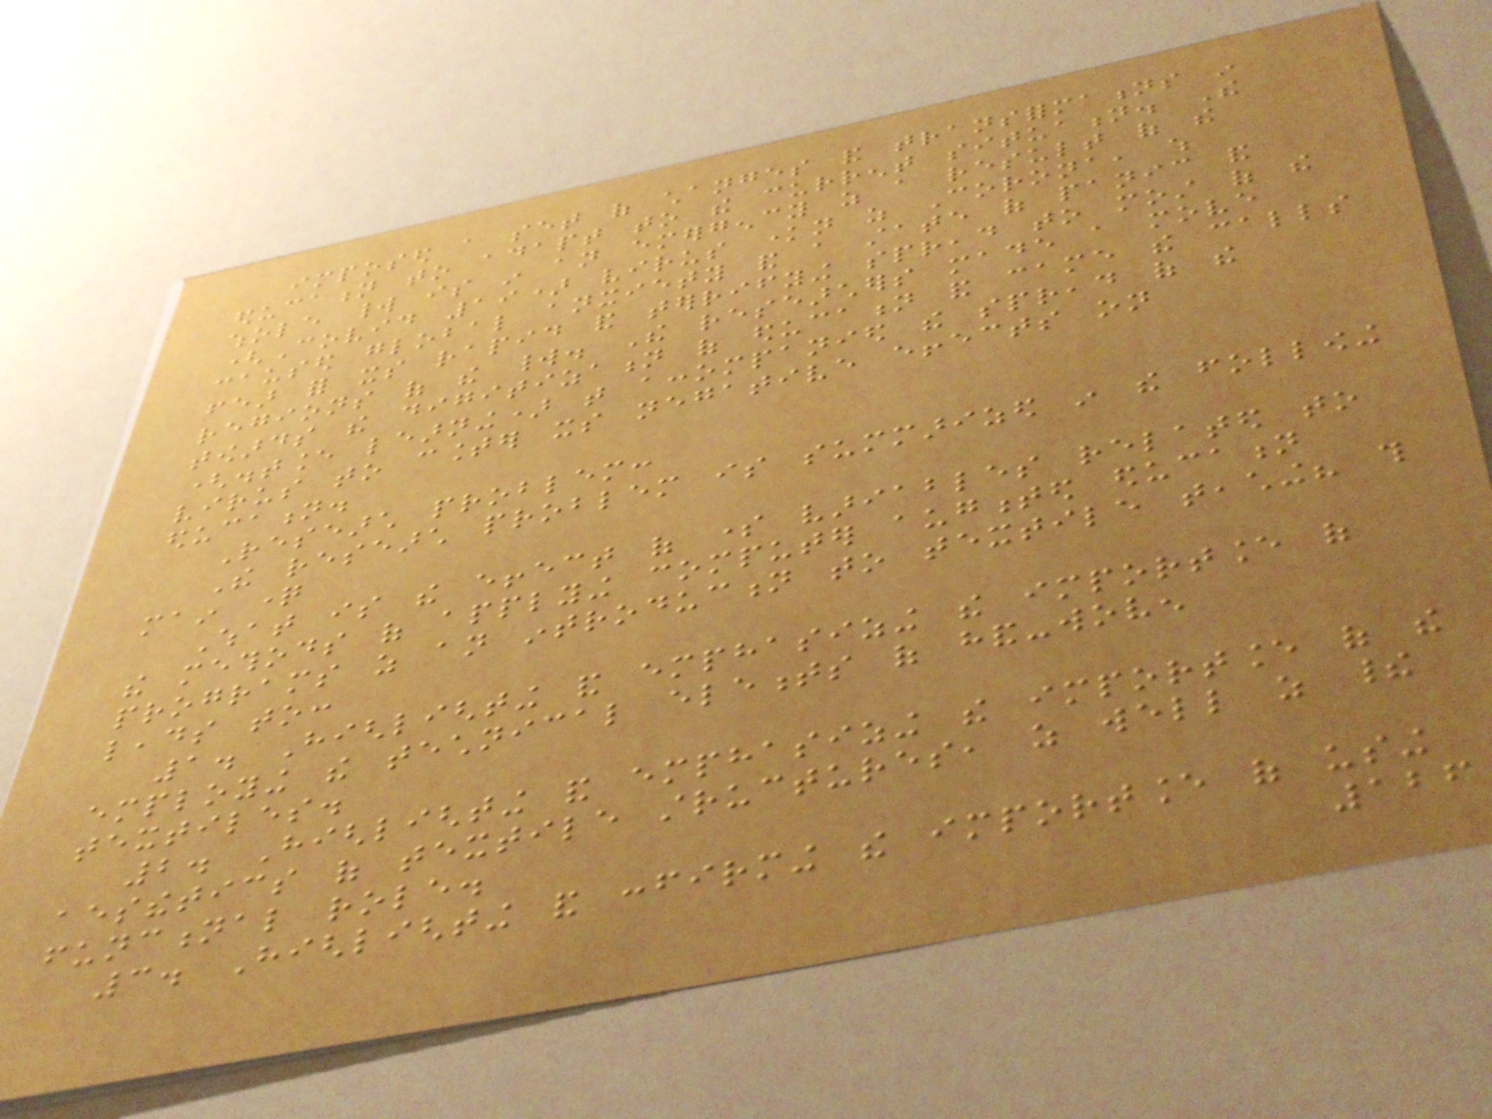imposed a set of changes and transformations in
education to adapt to the current situation. The
whole world is in an emergency as a result of the
(Covid 19) virus known as Corona, which
caused global anxiety and a state of panic and
fear for its rapid and terrifying spread to most of the
regions of the world. The researchers made a move
towards the digitization of education and came the calls
(distance learning) that accompanied the spread of the
virus to counter its negative effects on
education.
Research problem:
The research problem is summarized in the following
main question
What is the effect of some variables related to
the methods of applying computer augmented education
programs as an introduction to textile teaching? this
leads to:
1. Highlighting and emphasizing the importance of
employing the technical elements of hand-woven
textiles.
2. Highlighting and emphasizing the importance of the
aesthetics of textile structures, as well as their
functional role.
3. Highlighting and confirming the importance of using
126
